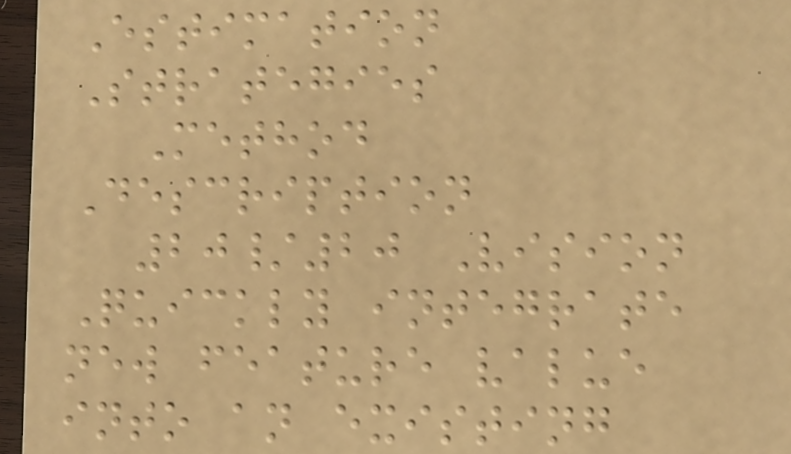Estimation
Strategies
Method
Description
20/20 Vision
Quickly integrate
new feature value
into an existing
